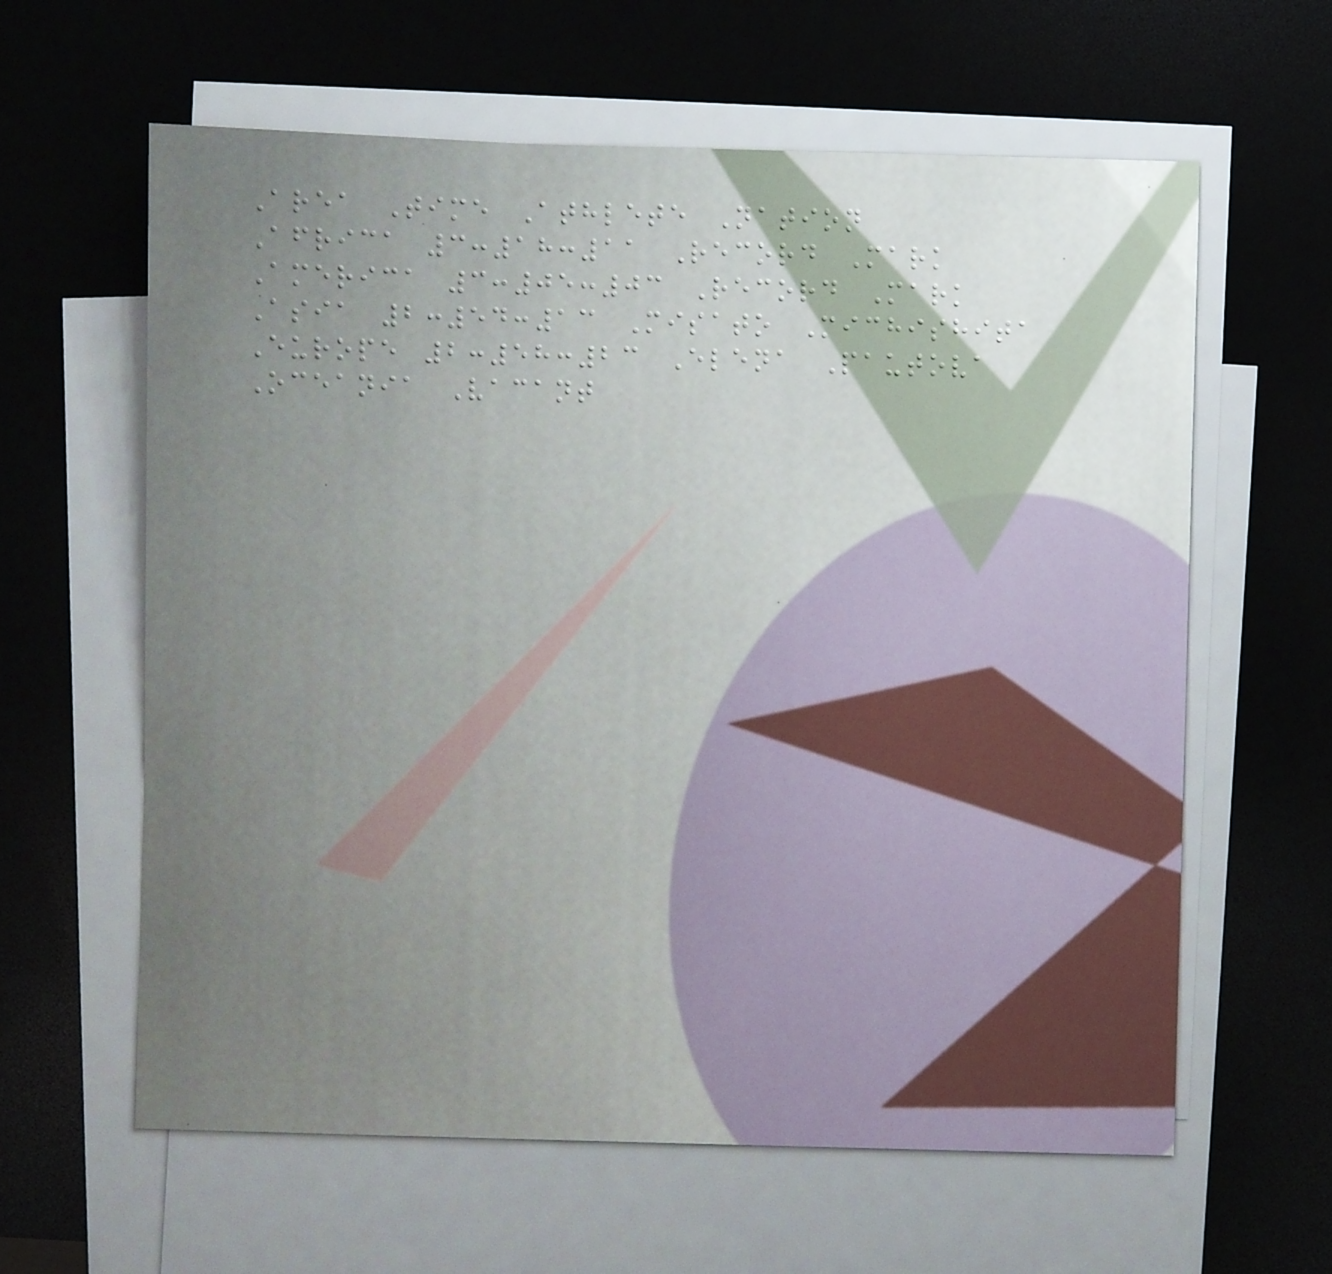Area Time Athlete Nation
Africa 3:18:11 Record Mark
America 3:05:03 Record Mark
Asia 2:54:13 Misato Michishita
Europe 2:58:23 Elena Pautova
Oceania Vacant
